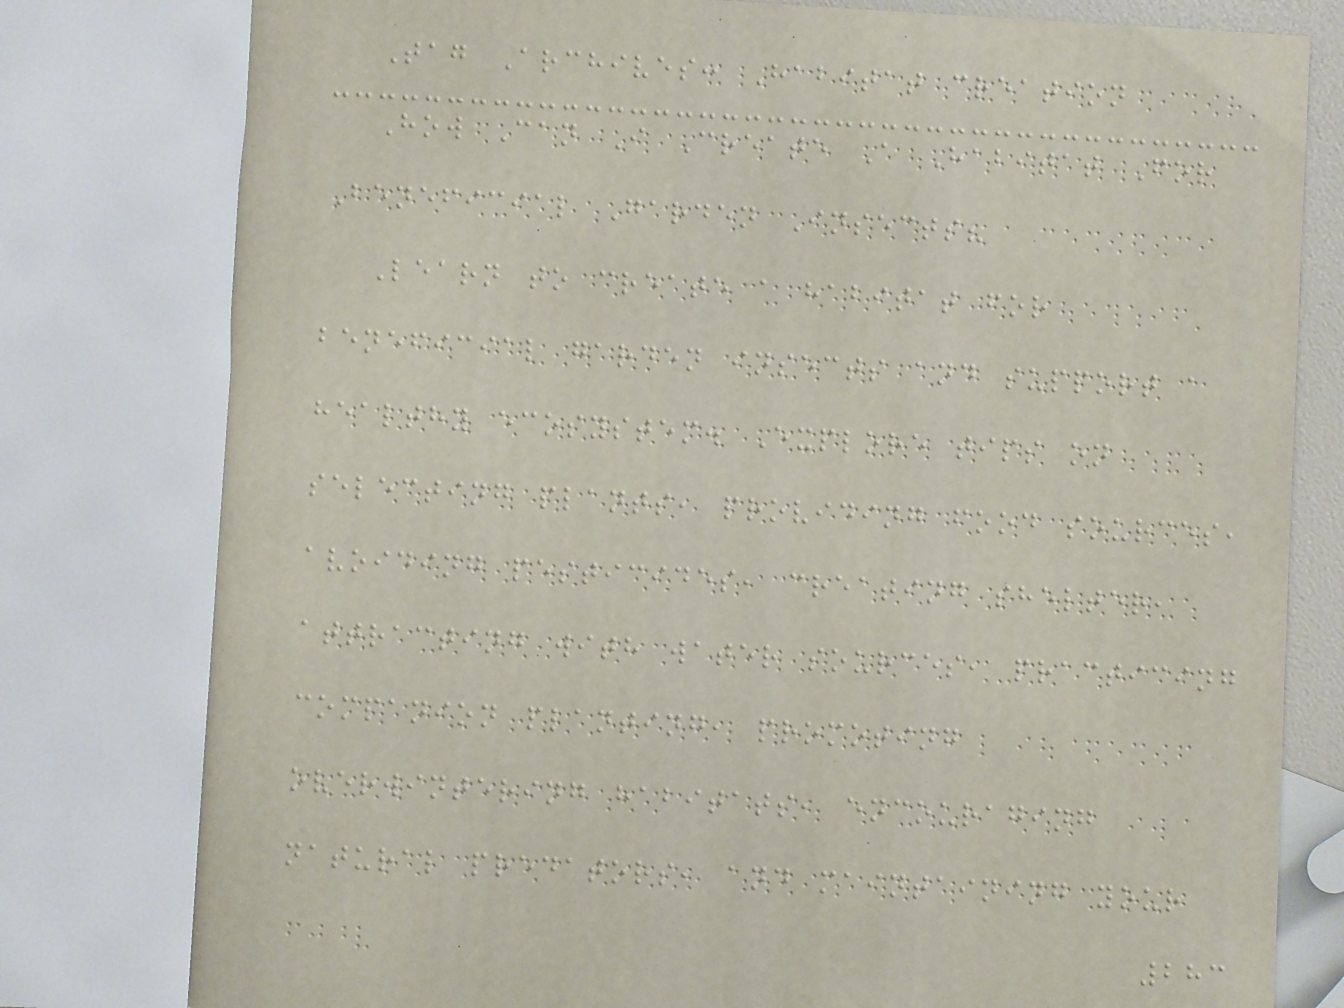Tag Archives: Habitat creation
How Can I Create A Habitat For
Beneficial Garden Insects?
Learn to create a habitat for
beneficial garden insects and support a
healthy ecosystem. Explore tips on
selecting plants, providing food sources,
avoiding pesticides, creating shelter,
attracting with water sources, practicing
companion planting, promoting
overwintering habitats, encouraging
natural predators, and maintaining your
283
